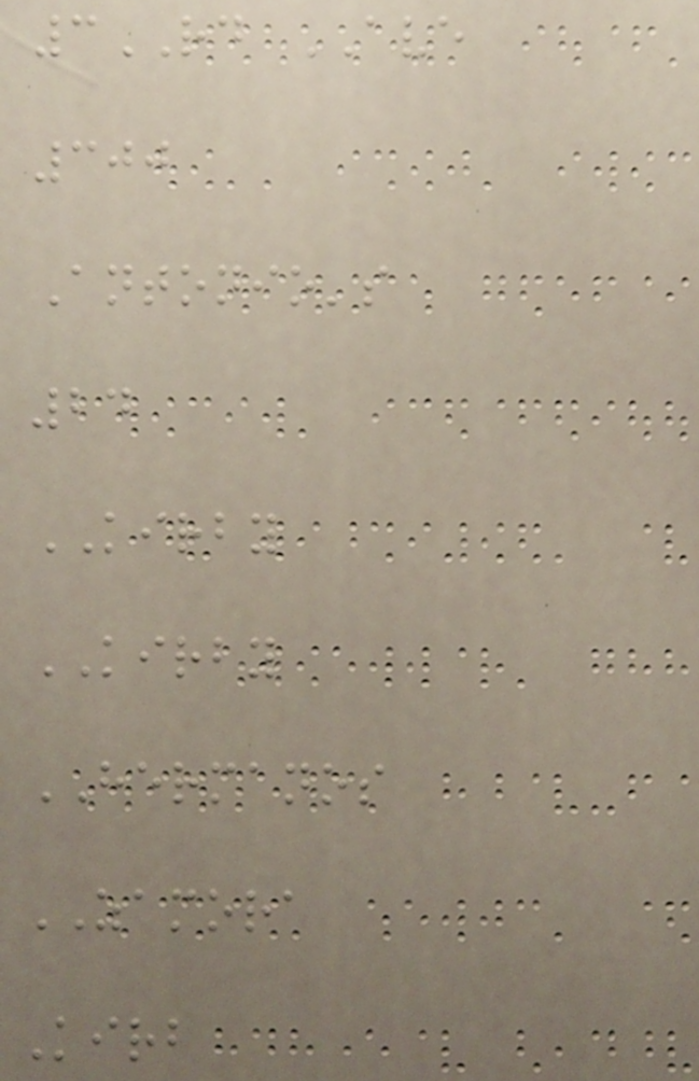3RD AVE
300
Antonio's
24
KIRBY
KIRBY
HERMANOS
ZAMORA
Kirb
